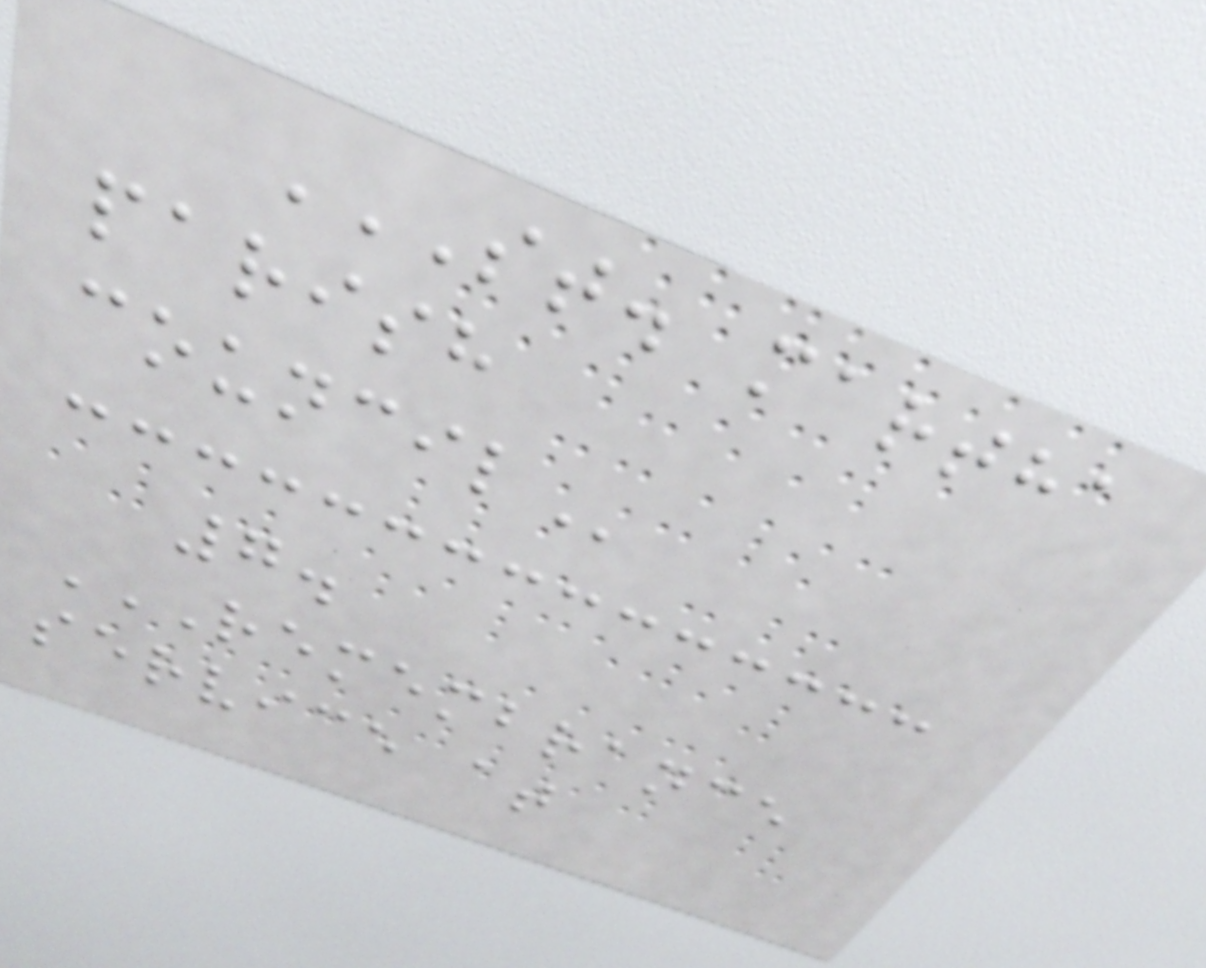ST. MARTHA
PARISH
COUNCIL
7.
REMEMBRANCE
SERVICE AT
